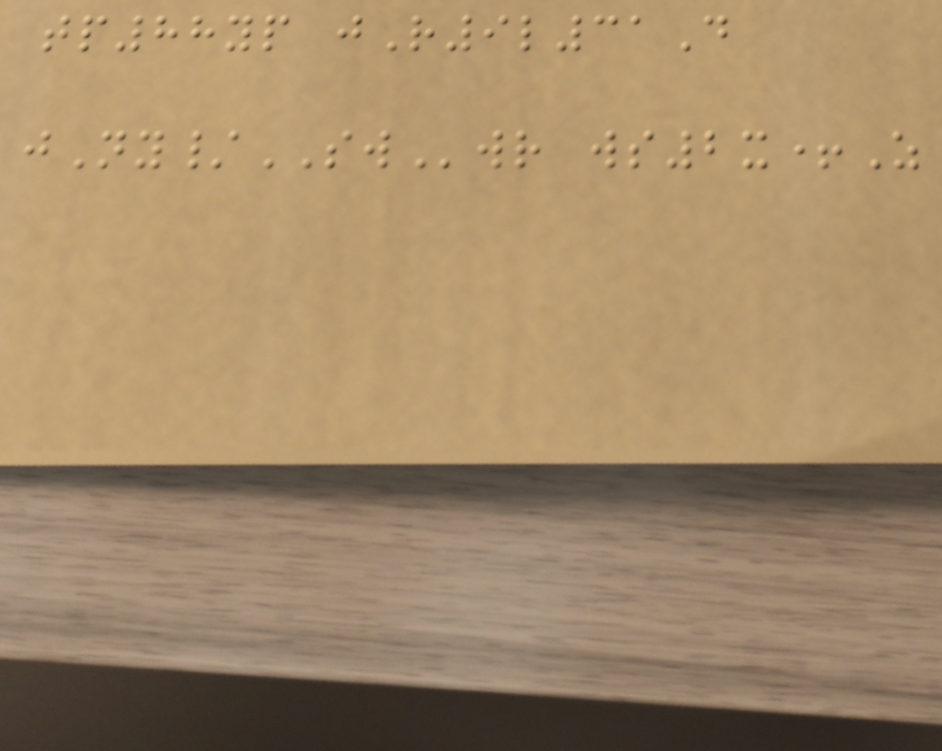tp88yp jR9l31D
jNy/SWwr ws2x+Z
